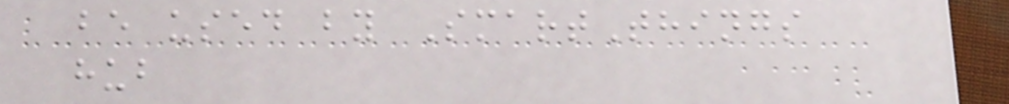be used by SmartThings
hub
